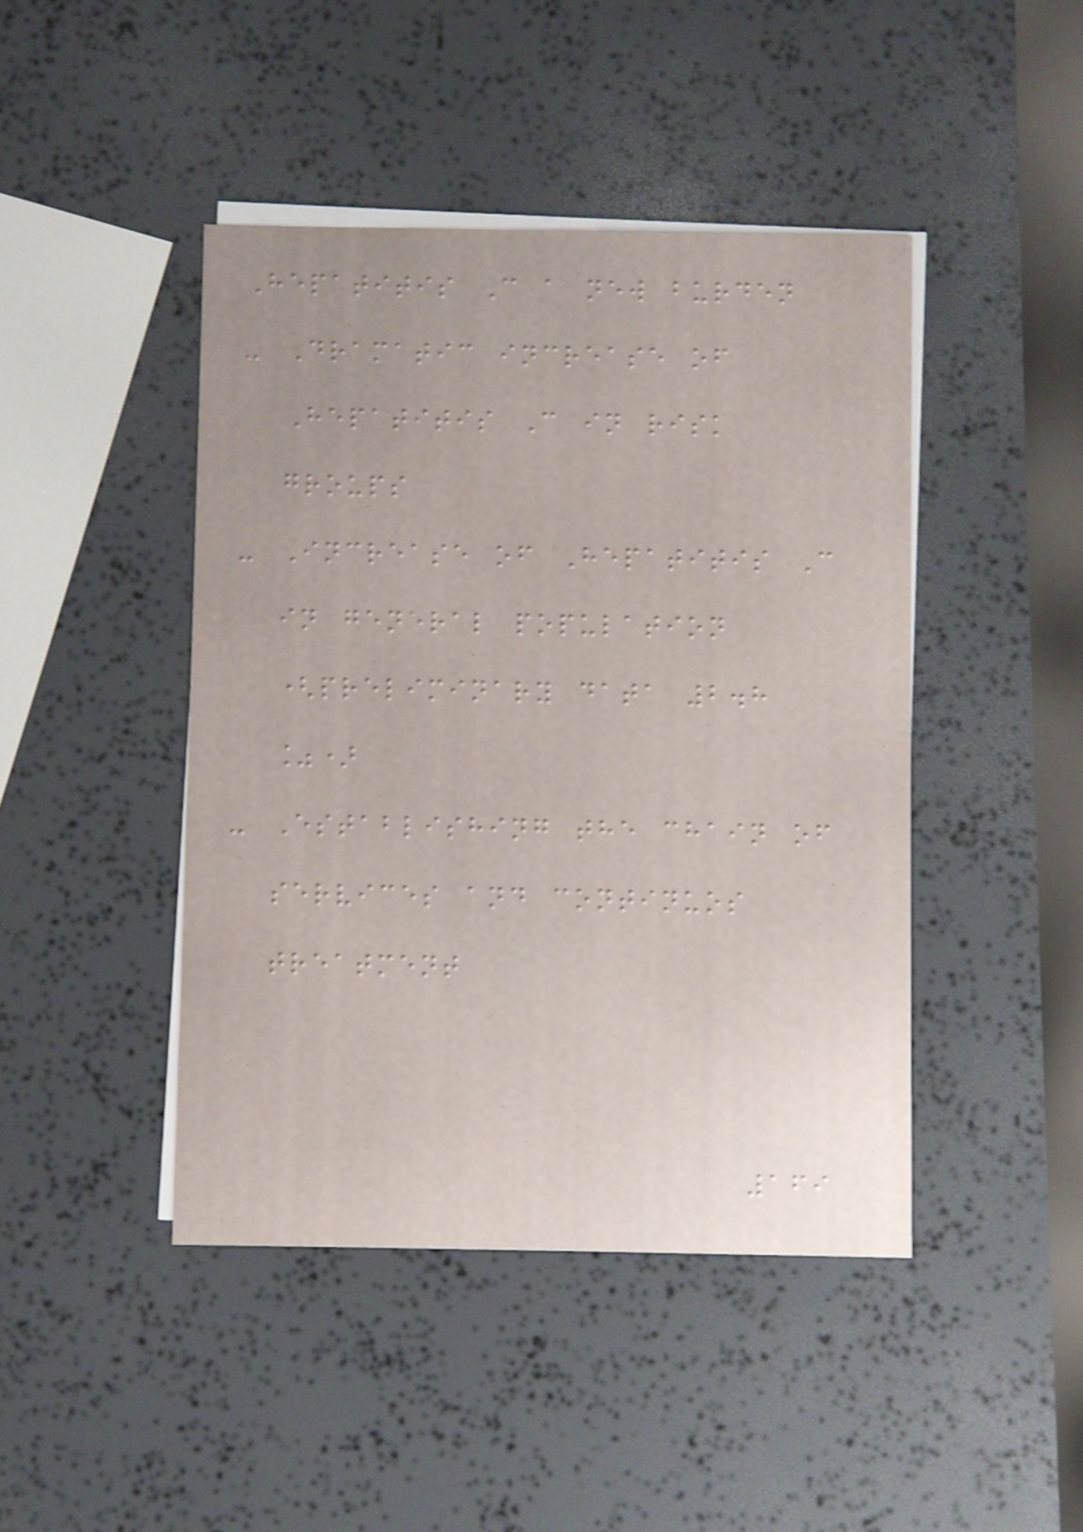Hepatitis C a new burden
- Dramatic increase of
Hepatitis C in risk
groups
- Increase of Hepatitis C
in general population
(preliminary data 2.8
%)
- Establishing the chain of
services and continuos
treatment
169
